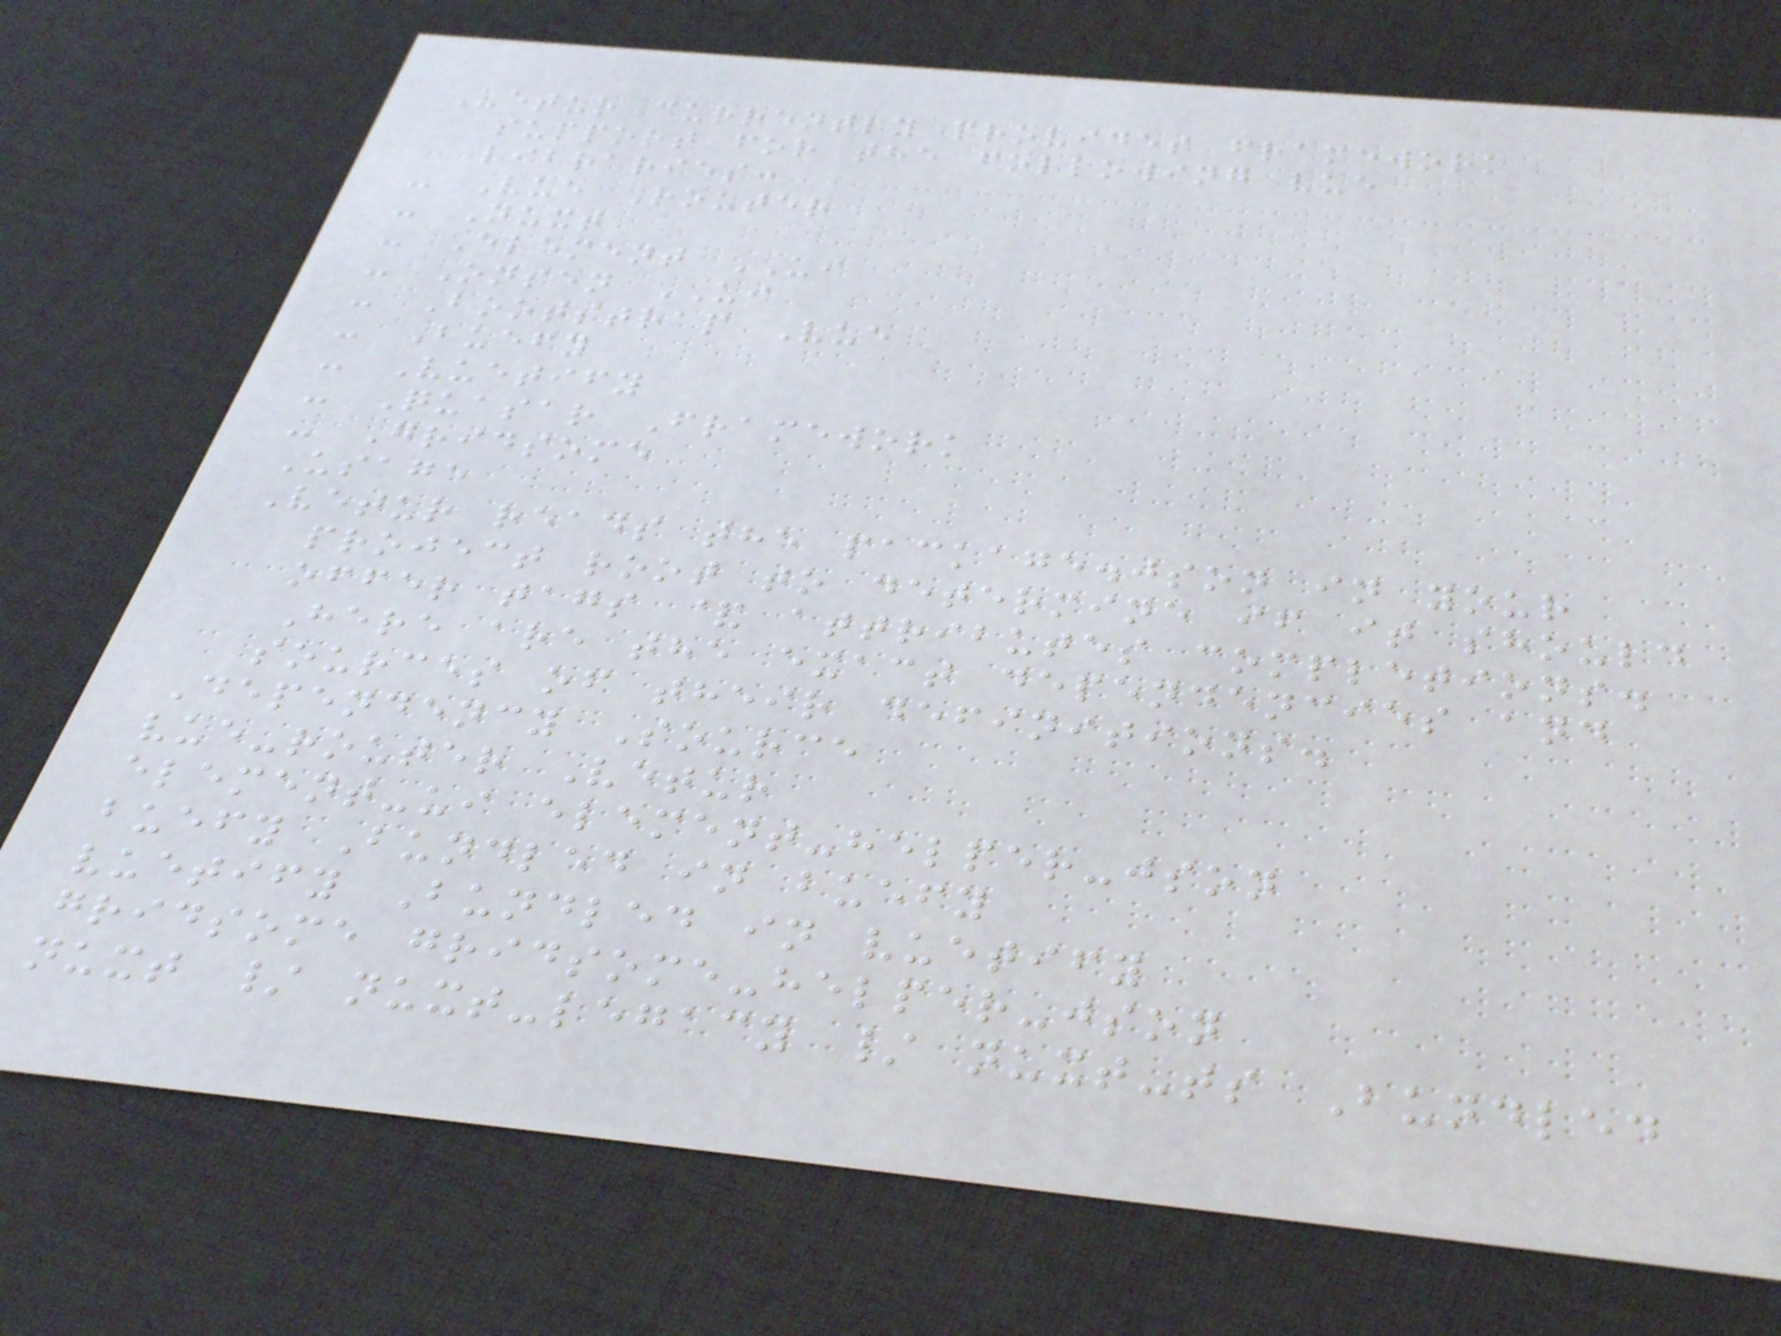Vetur currently provides framework
support for the following vue
libraries:
- Vue Router
- Nuxt
- Element UI
- Onsen UI
- Bootstrap Vue
- Buefy
- Vuetify
- Quasar Framework
- Gridsome
Usage
Vetur reads the package.json in your
project root to determine if it should
offer tags & attributes completions.
Here are the exact dependencies and
sources of their definitions.
Dependency Source
vue-router Vetur
element-ui element-helper-json
buefy Bundled in buefy
vuetify Bundled in vuetify
gridsome gridsome-helper-json
nuxt / nuxt-legacy / nuxt-ts Bundled
